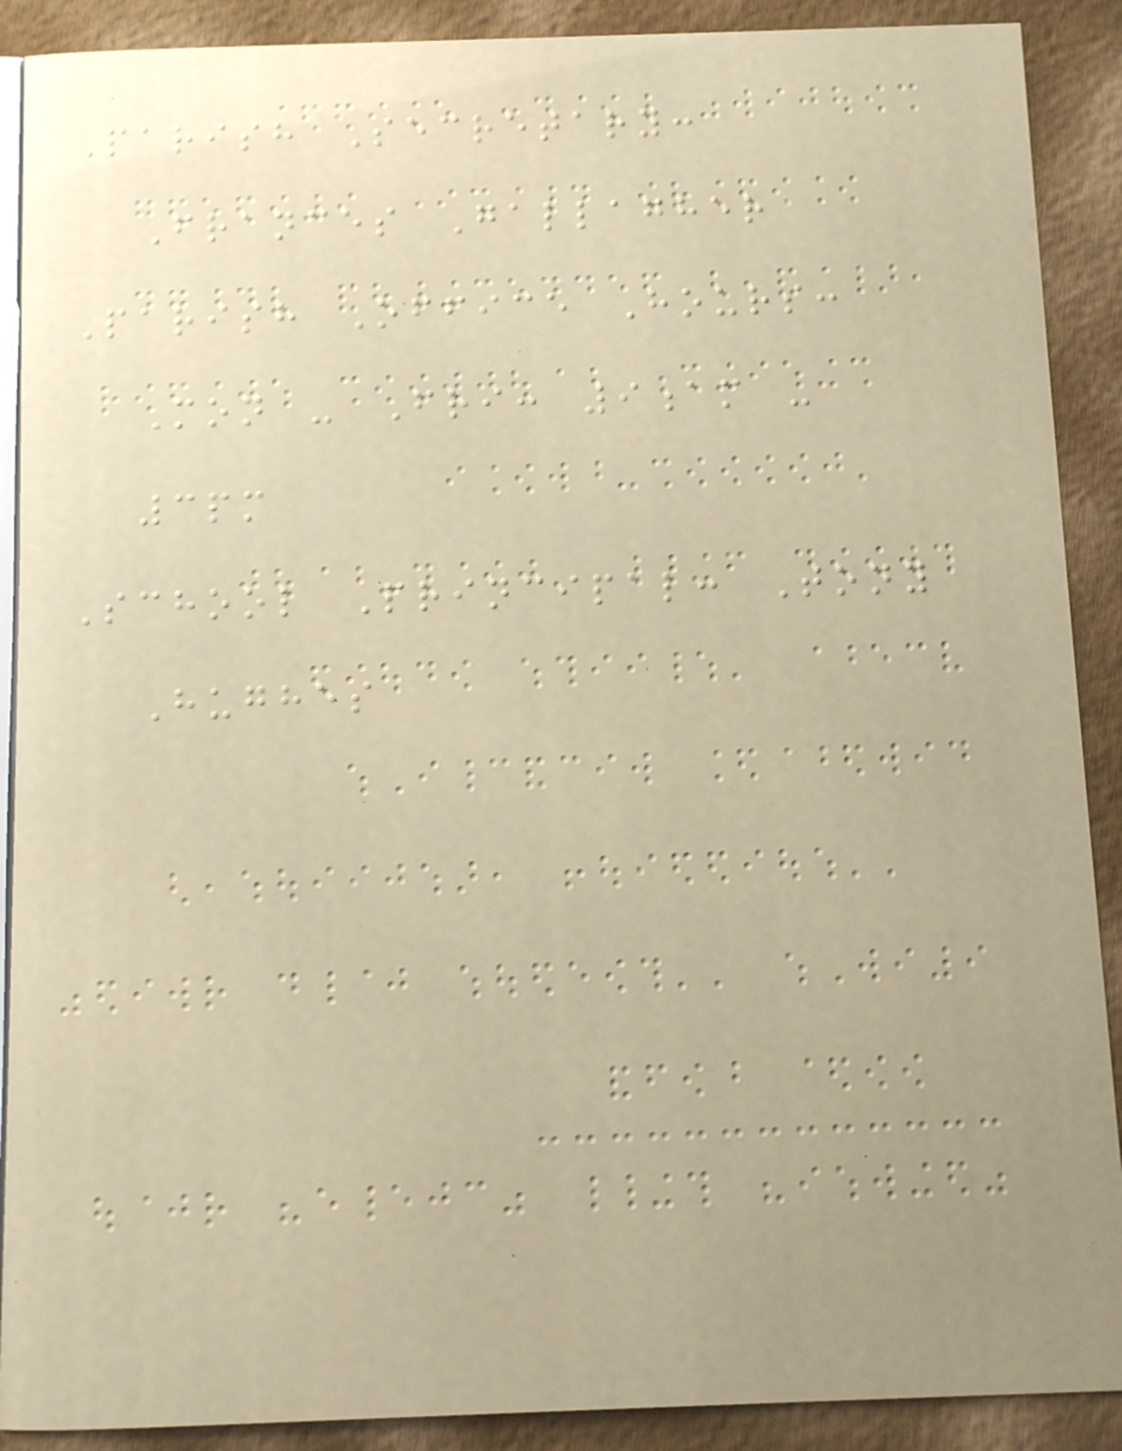Parish Secretary:
Frances Gallagher
Parish Office Hours:
Mon - Fri: 9am -
3pm
School Principal: Tony
Hughes
